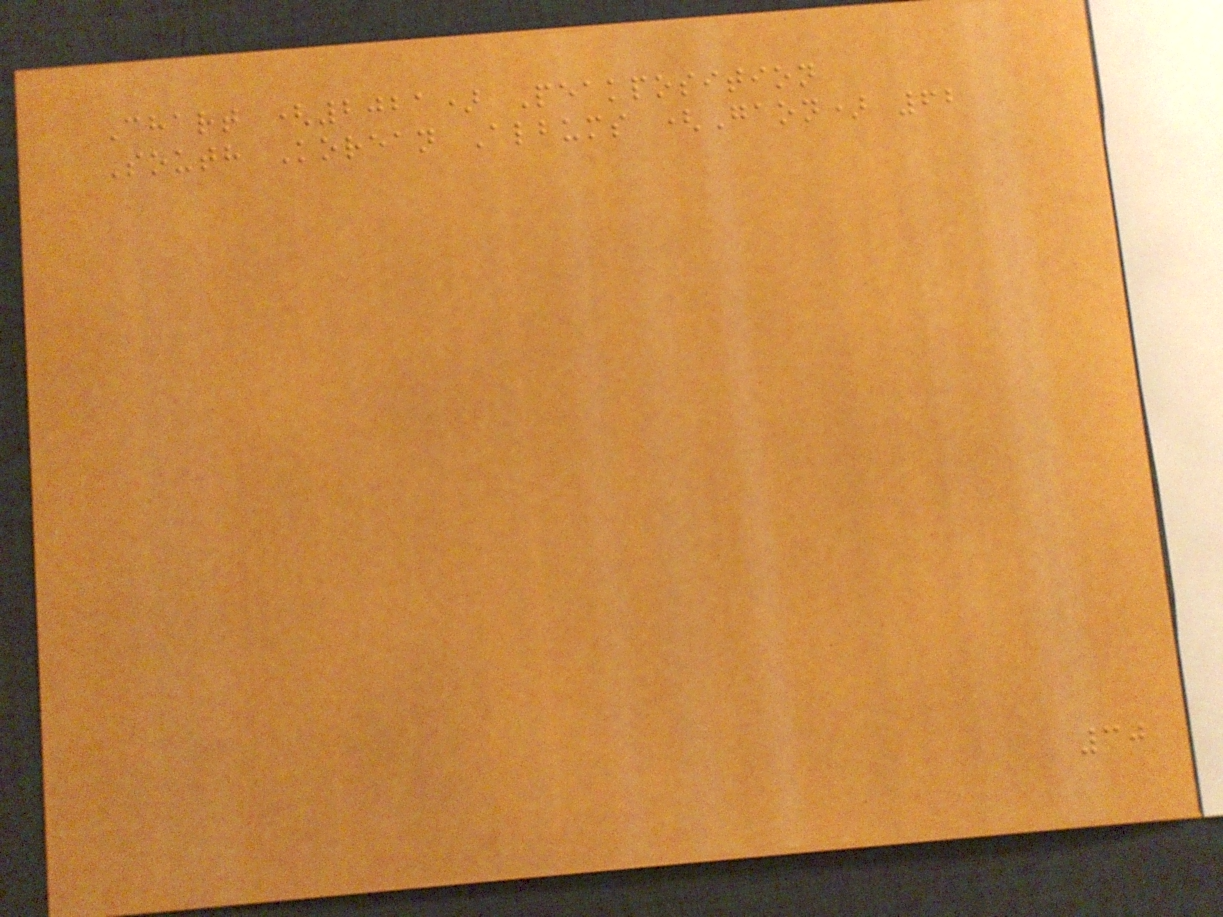Chart (2021) Peakposition
South Korean Albums (Gaon) 62
30
